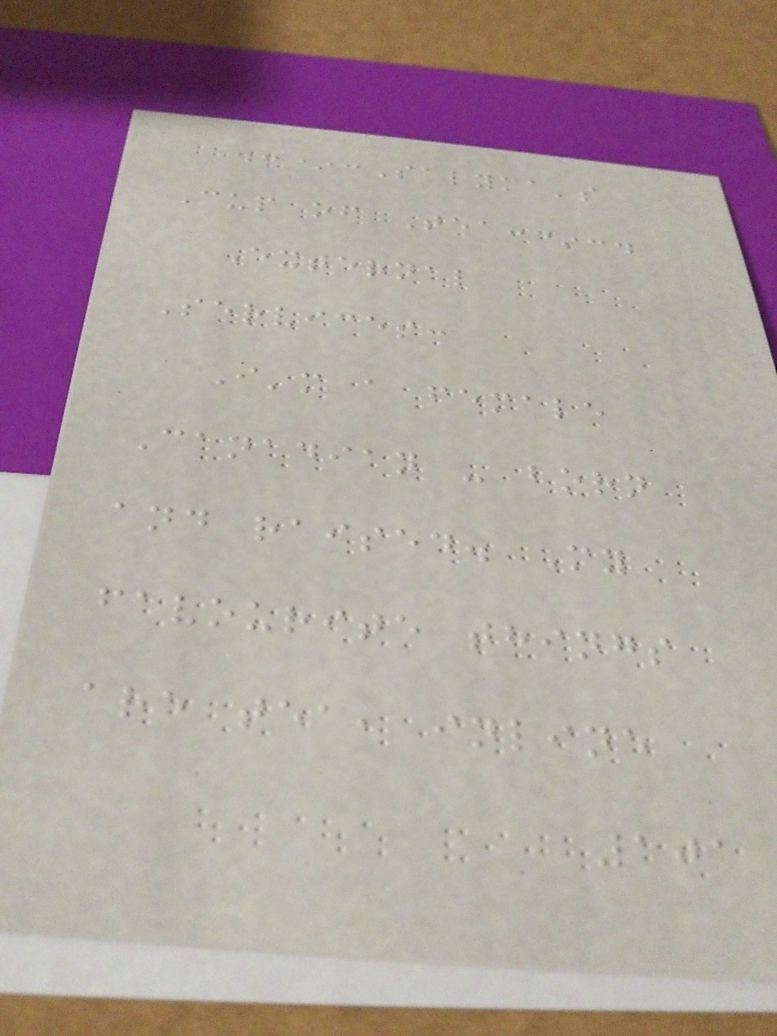.:*:Salyma's
Cup of Tea:*:.
External
Services:
I'm a female
Canadian - born
and raised. My
favourite things
are tea, inline
101
